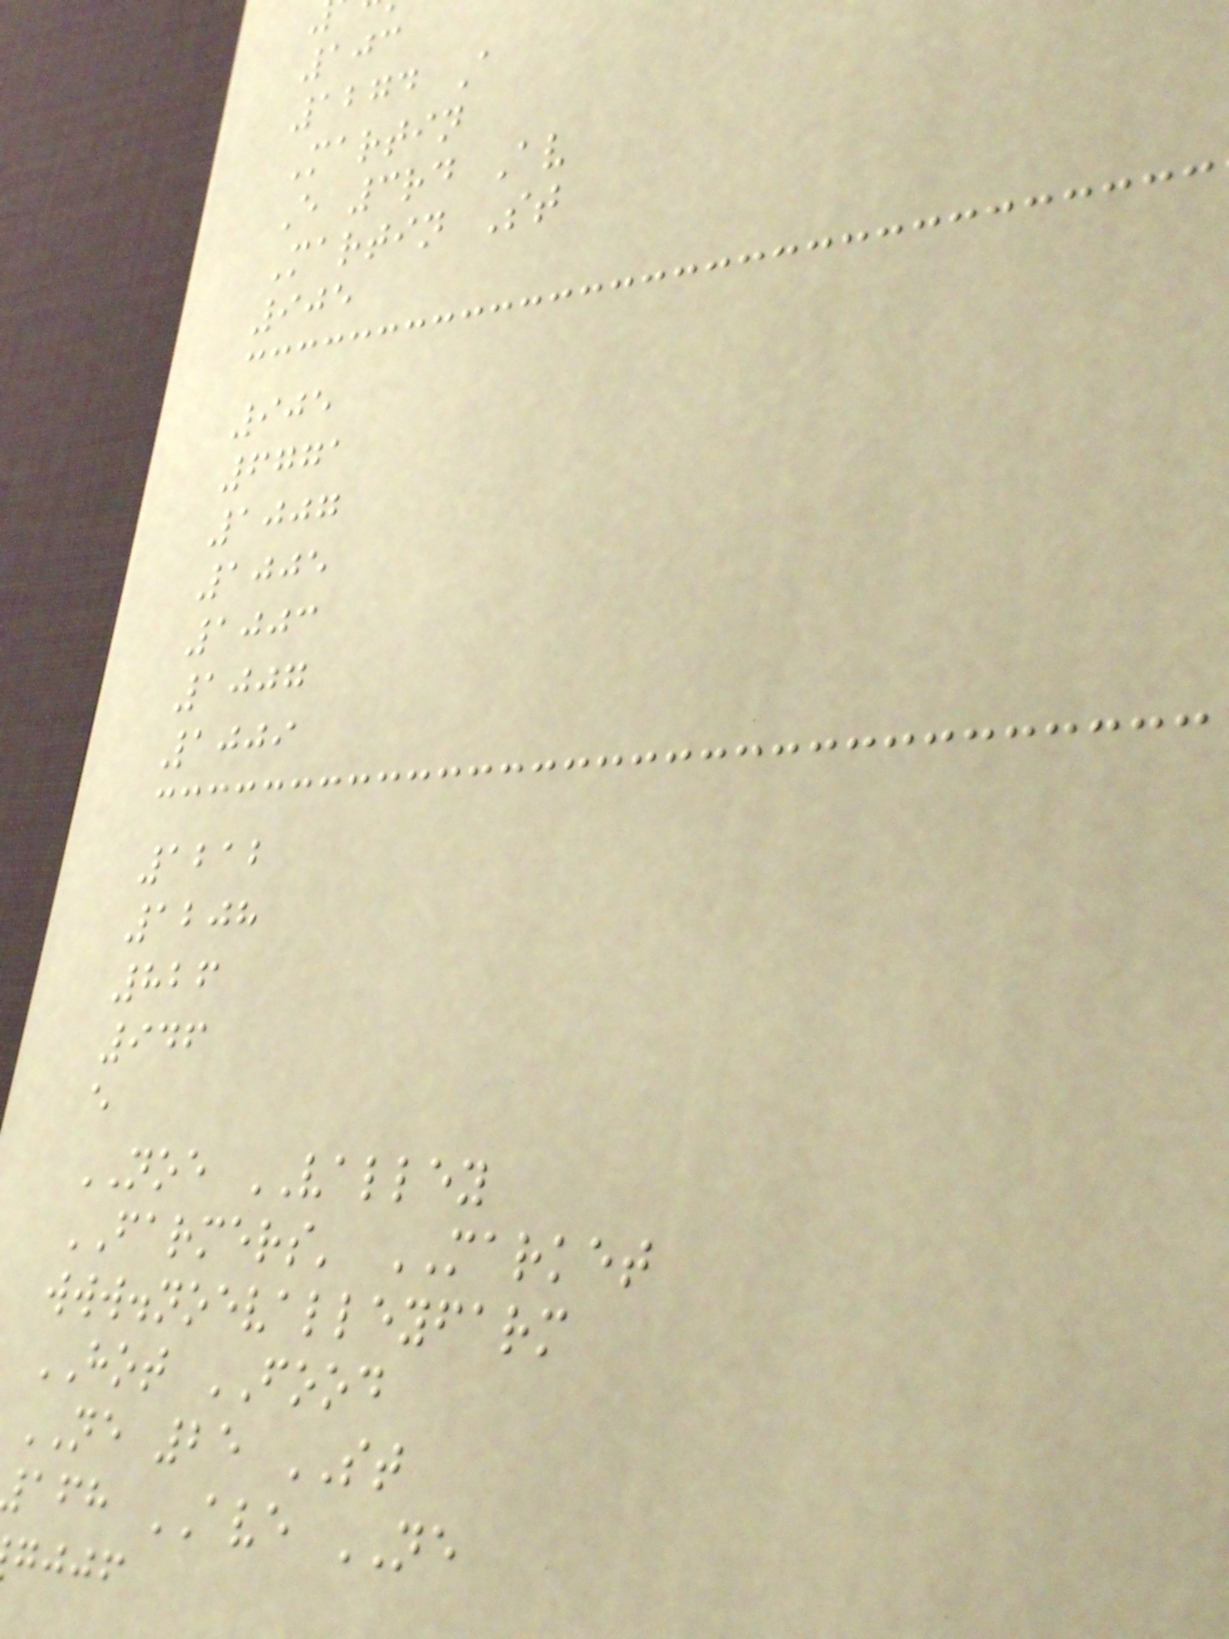103
1274 A
Martin
E 3rd Av
Martin St
905
905
6771
1007
1005
1003
1007
1009
1212
1208
826
946
e
NOE VALLEY
FARMERS' MARKET
www.noevalleyfarm
HOT FOOD
NE 25 ST
afh AVE NE
gjjf
